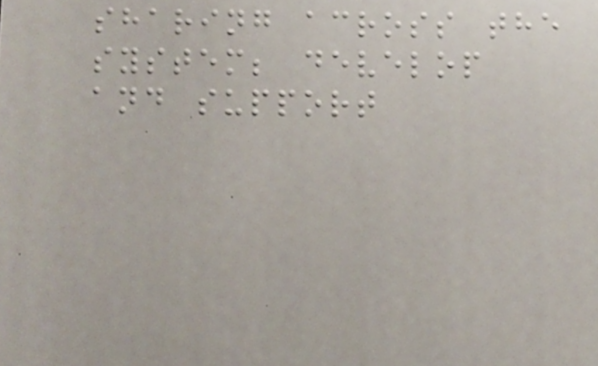sharing across the
system; develop
and support
